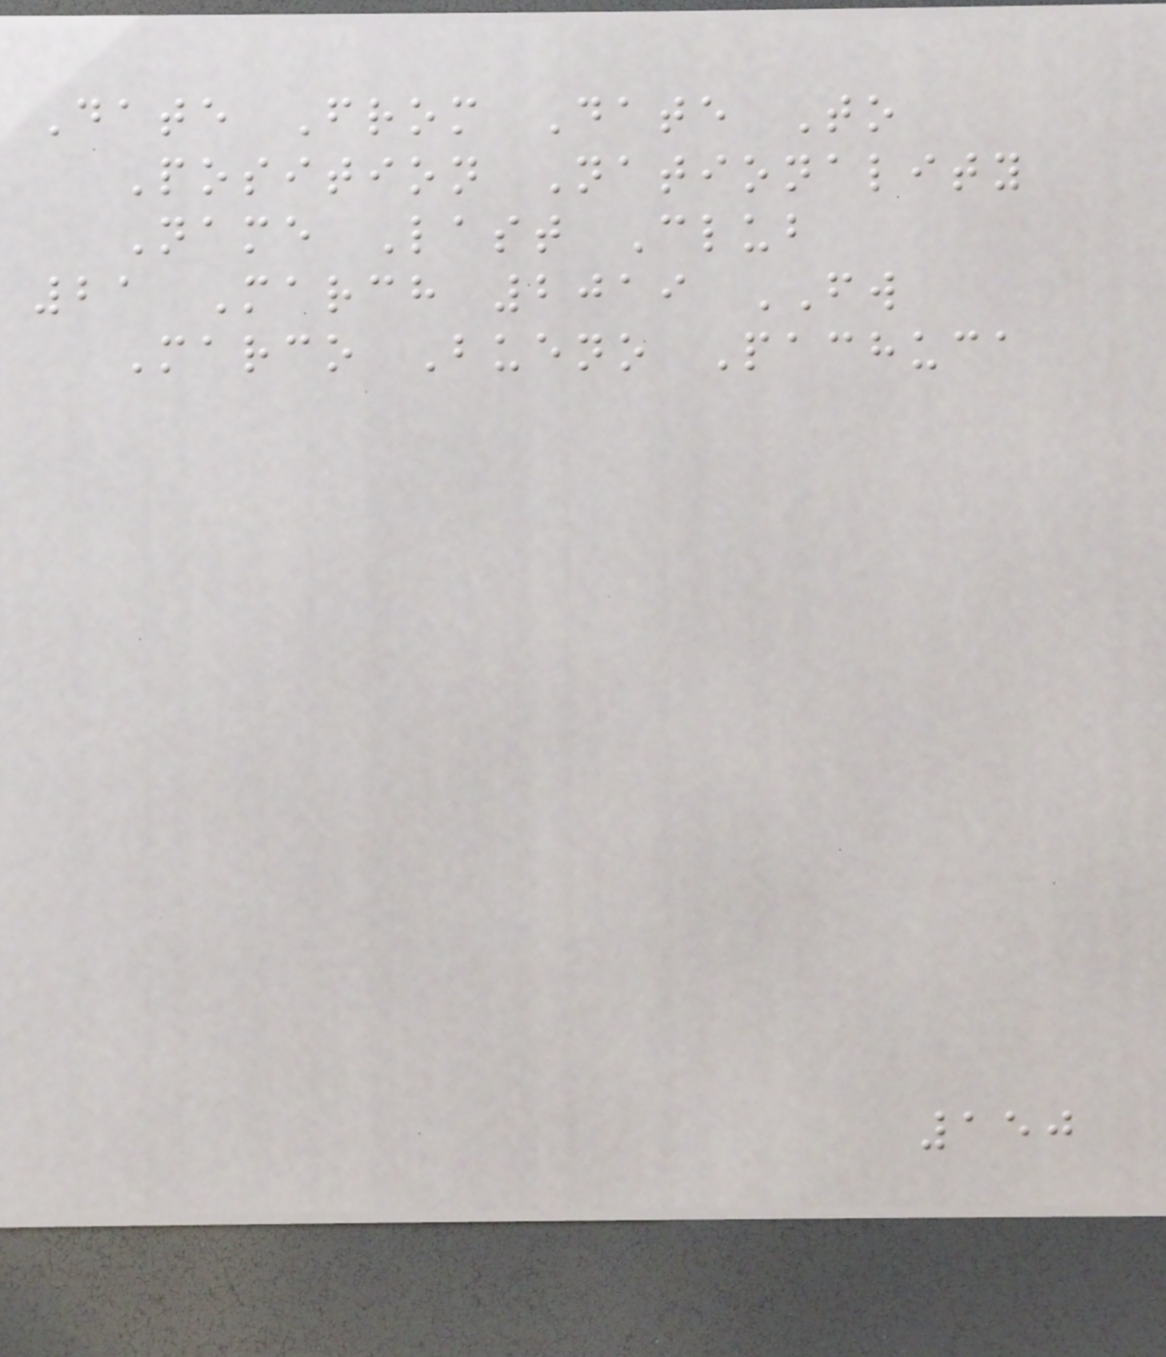Date From Date To
Position Nationality
Name Last Club
21 March 2019 FW
Marco Bueno Pachuca
150
